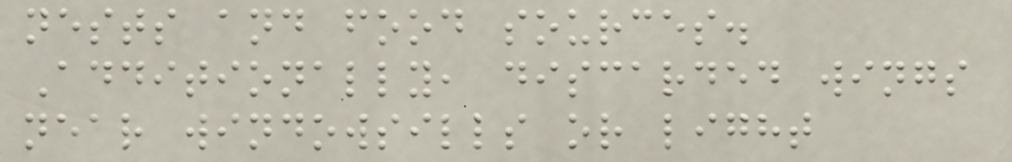nests and food sources.
Additionally, discarded wings
near windowsills or light
